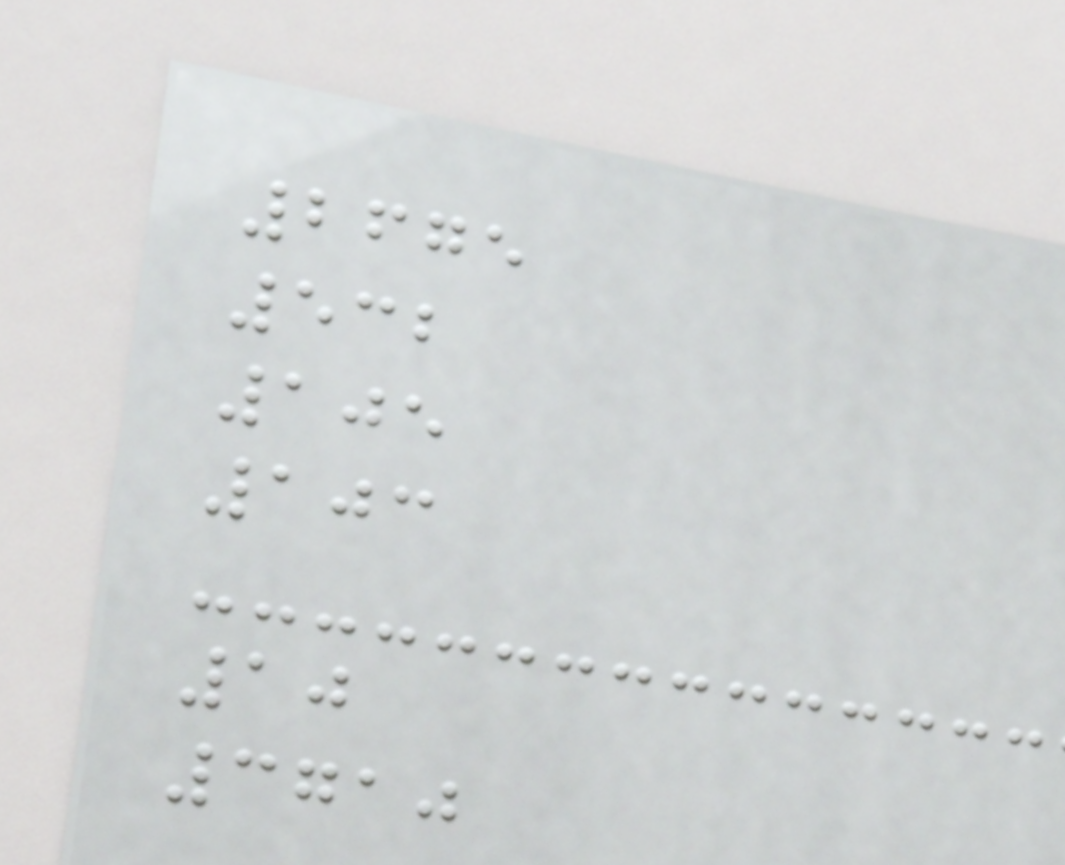2675
532
105
103
10
3710
